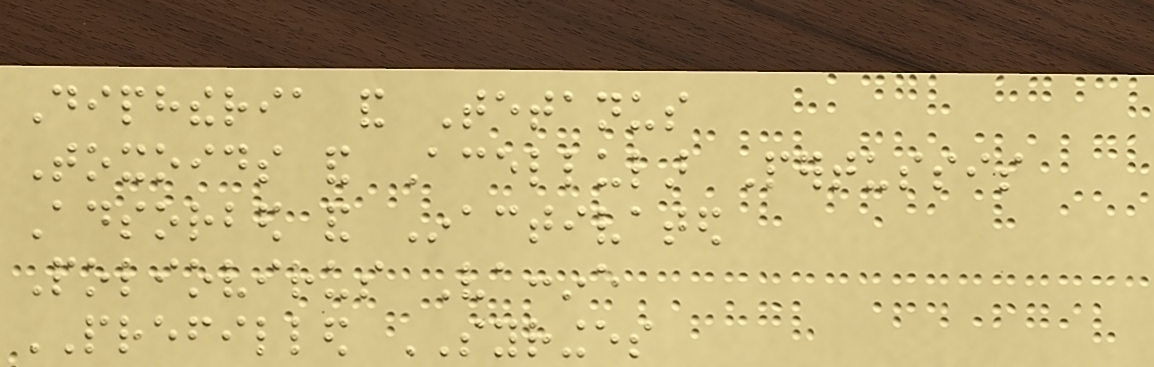Diphtheria and Tetanus
Toxoids and Acellular Pertussis
Adsorbed and Inactivated
Poliovirus Vaccine
PREFILLED SYRINGES
